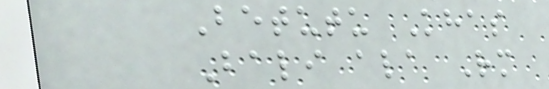Betutu Khas
Bali ala Rm
